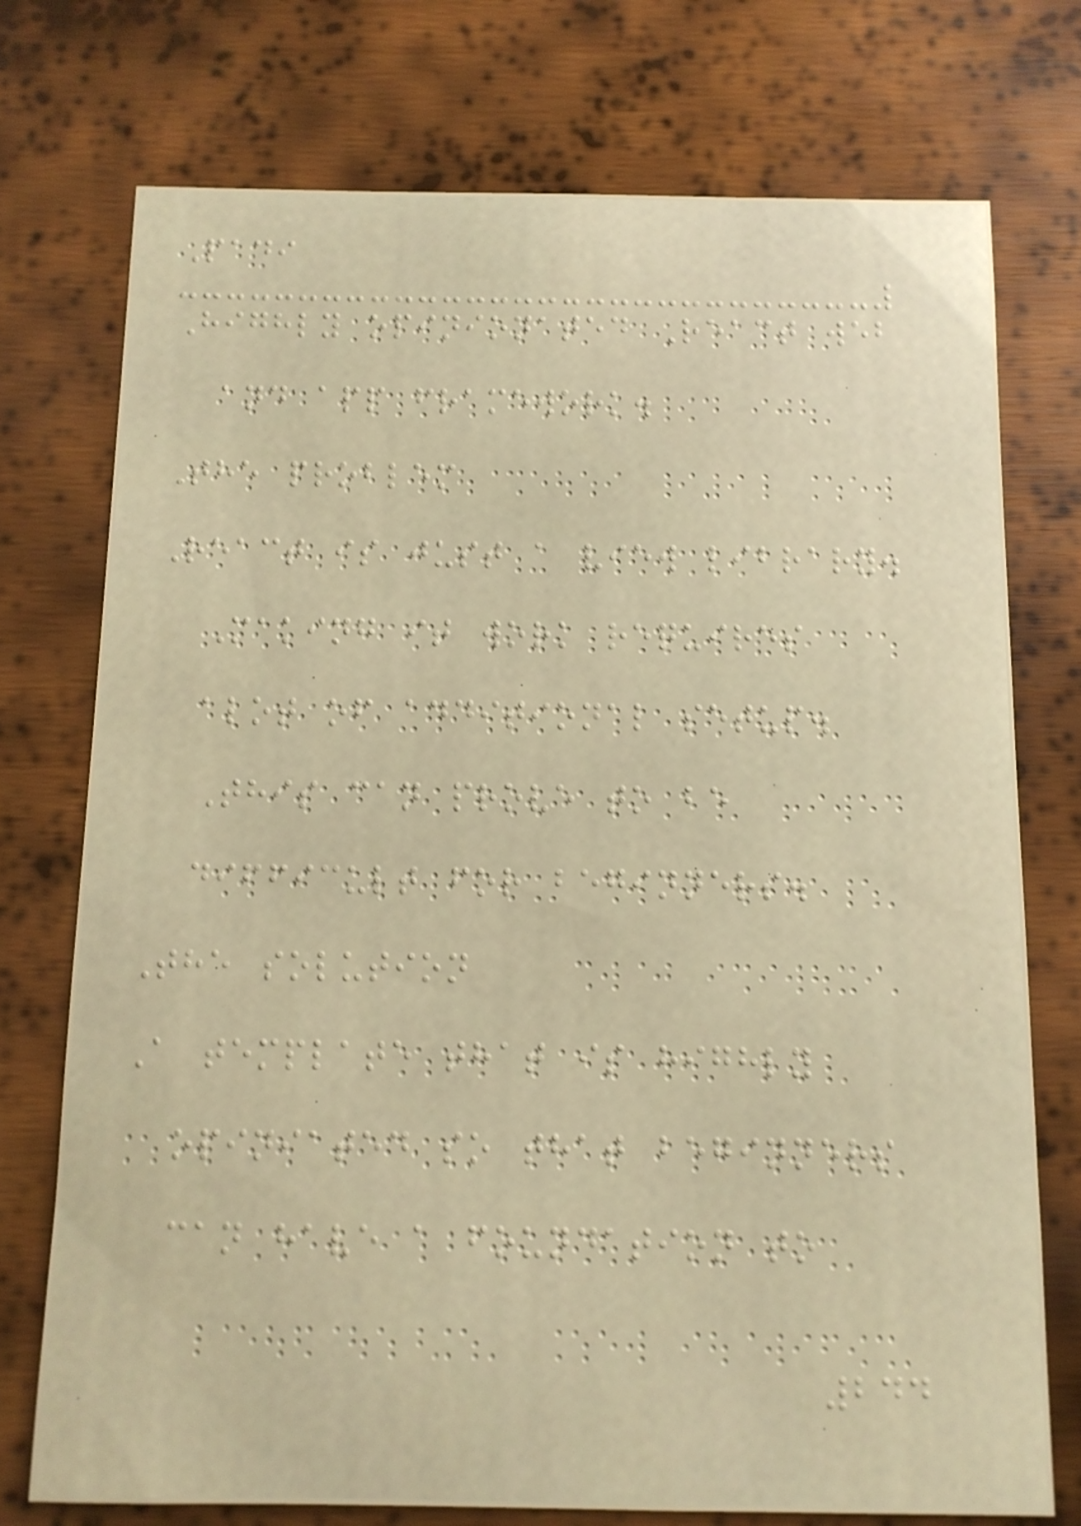Padi
Highly opinionated React web
and app framework.
The problem
React is just a view library.
Making it work requires
alot of additional setup.
This can prove to be
difficult for beginners.
The solution
A template that is highly
opiniated so that beginners
can have a foundation to
244
